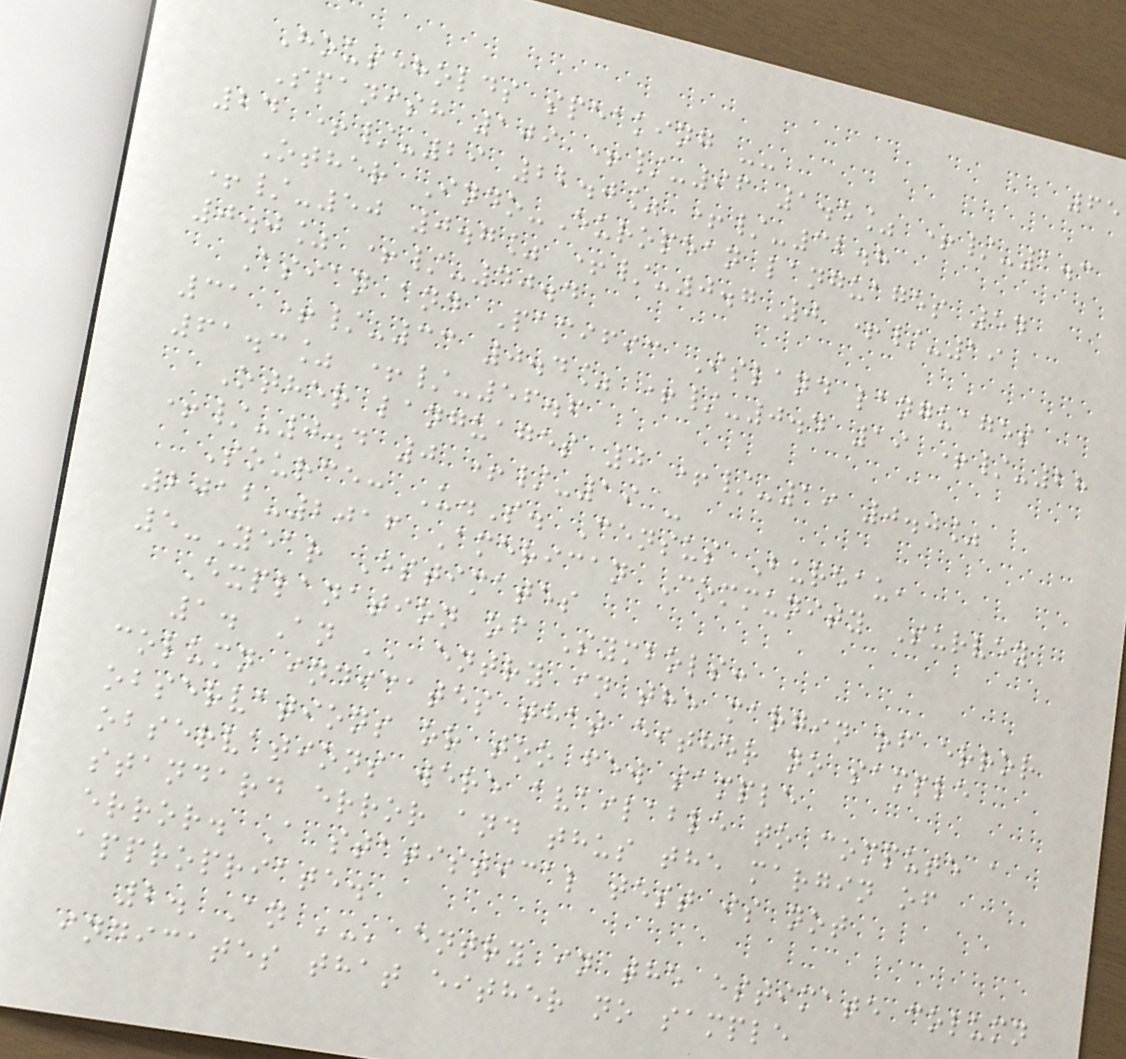65
Households speaking --
Spanish 109 +/-96 1.5% +/-1.3
24 +/-29 22.0% +/-32.8
Other Indo-European languages 54
+/-50 0.7% +/-0.7 0 +/-19
0.0% +/-40.4
Asian and Pacific Island languages
31 +/-33 0.4% +/-0.4 19 +/-28
61.3% +/-56.6
Other languages 0 +/-19 0.0%
+/-0.4 0 +/-19 -
Source: U.S. Census Bureau,
2012-2016 American Community Survey
5-Year Estimates
Explanation of Symbols:
1. An '' entry in the margin of error
column indicates that either no sample
observations or too few sample
observations were available to compute a
standard error and thus the margin of
error. A statistical test is not
appropriate.
2. An '-' entry in the estimate column
indicates that either no sample
